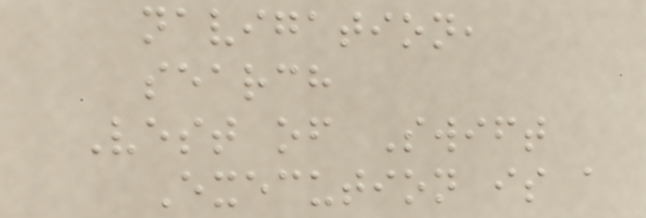navigation,
search
Vest of Swift
Execution is a
